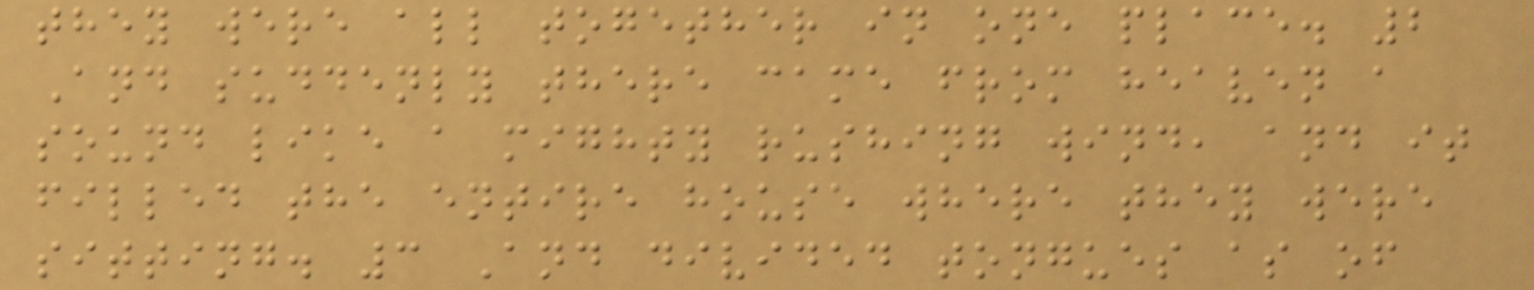they were all together in one place. 2
And suddenly there came from heaven a
sound like a mighty rushing wind, and it
filled the entire house where they were
sitting. 3 And divided tongues as of
